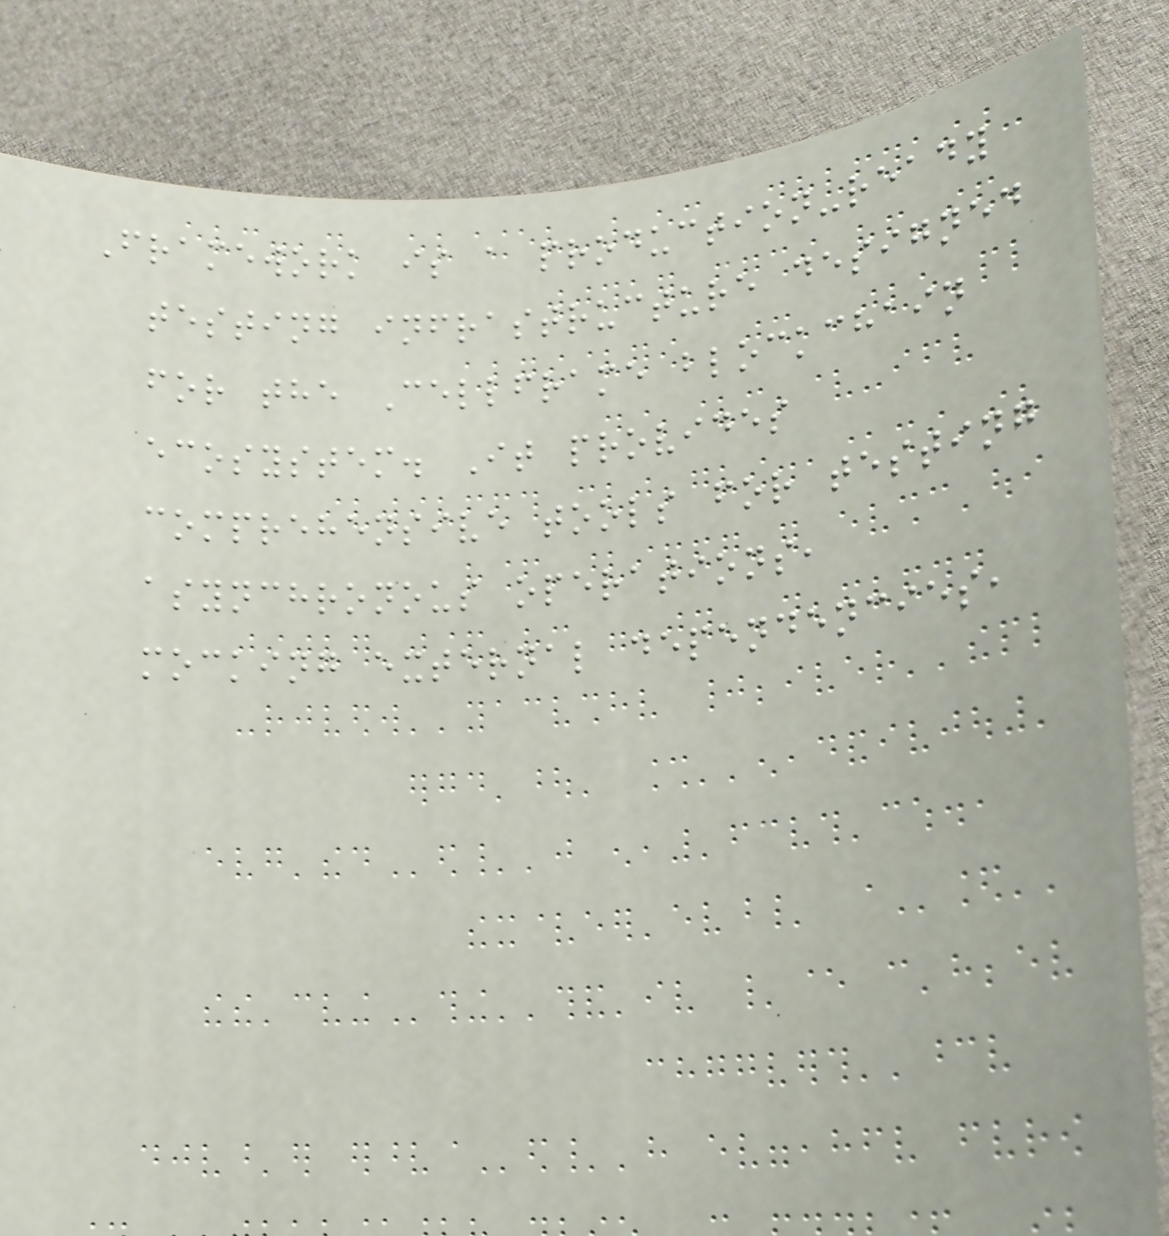Framework is a production-ready
testing infrastructure designed
for the Cellframe blockchain
ecosystem. It provides
comprehensive tools for testing
asynchronous operations,
mocking external dependencies,
